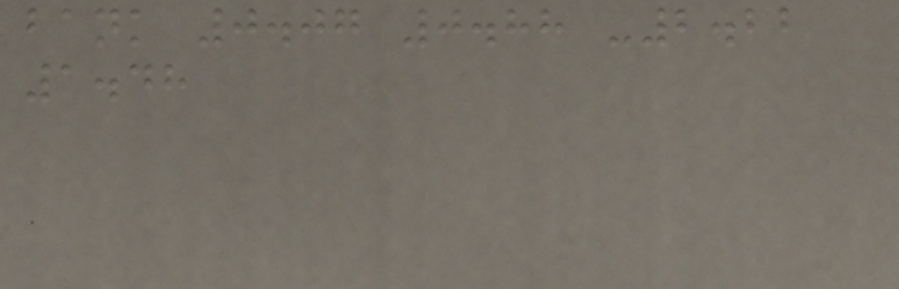bank 0.07 0.88 -2.22
1.48
